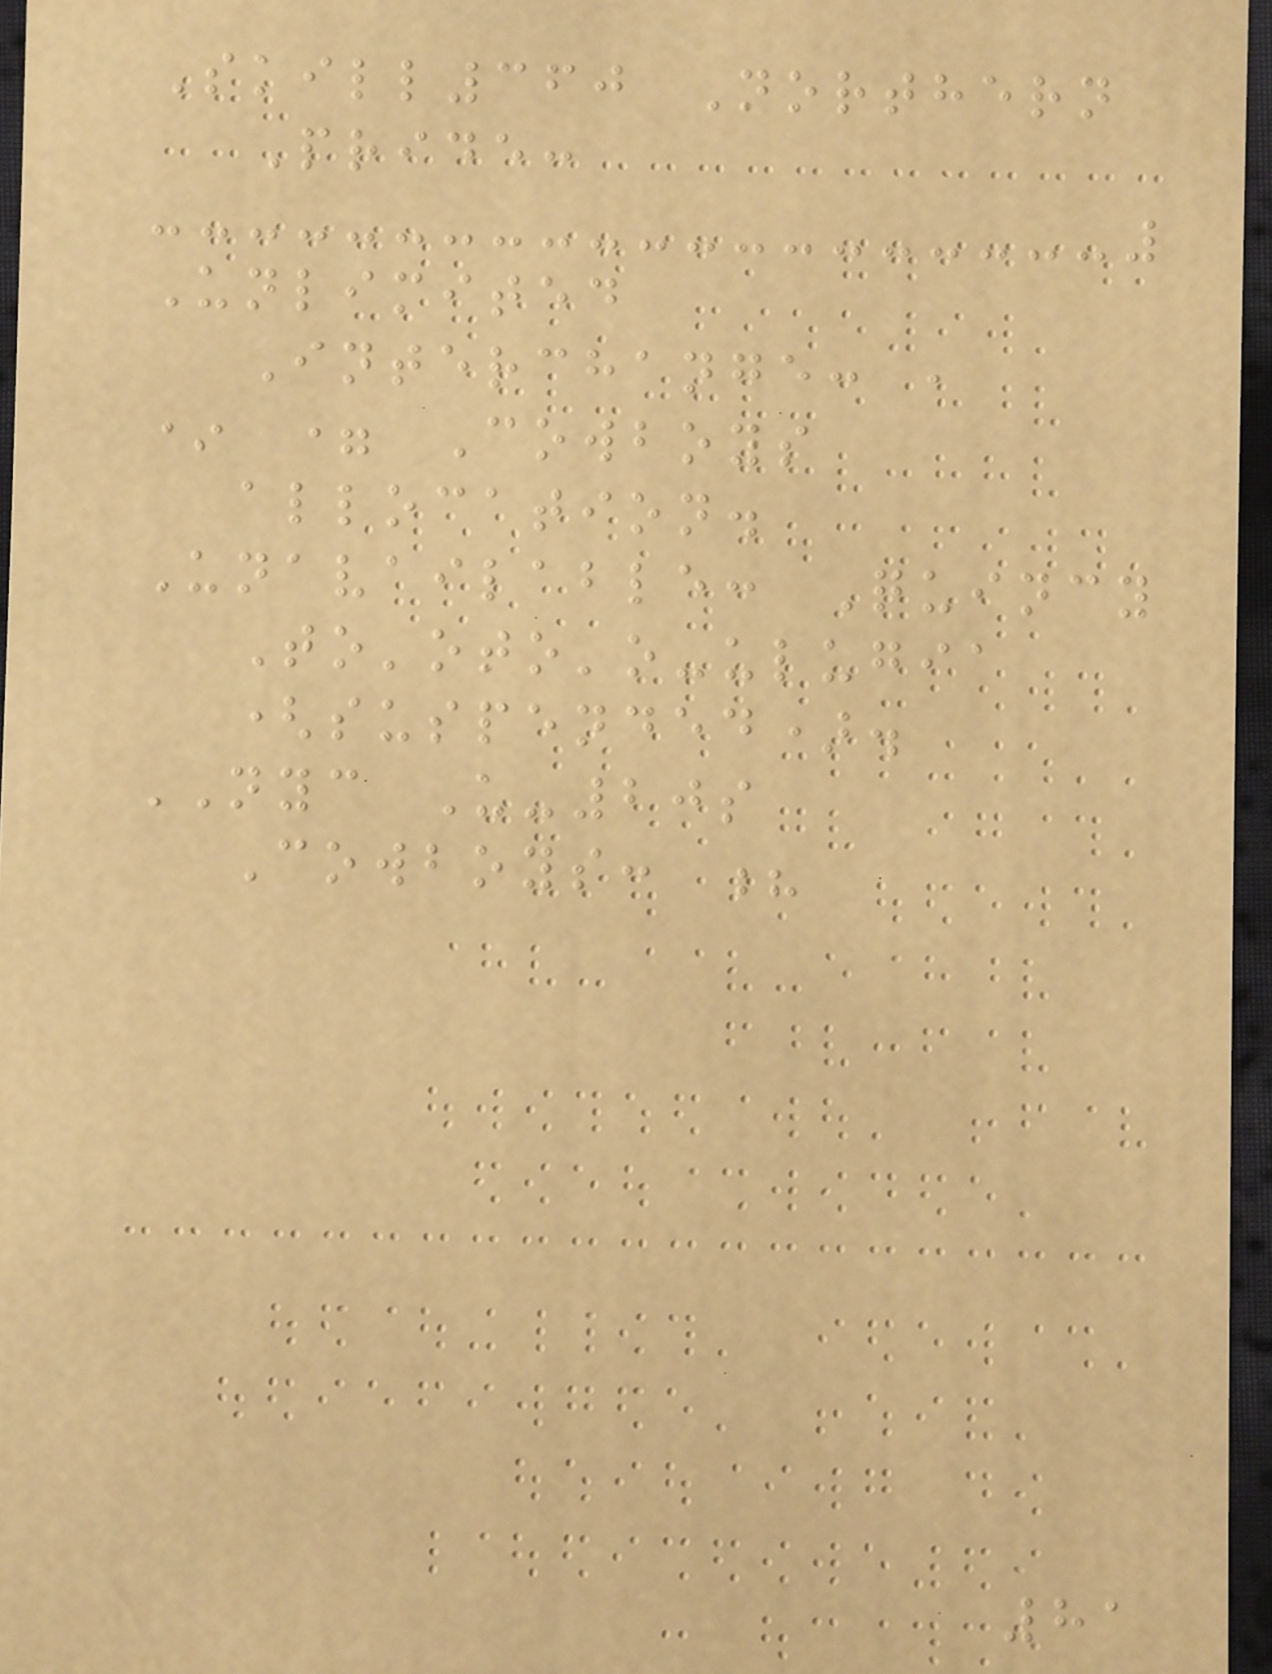Skill360 Northern
Pride:
Unlimited
Interchange: ,
* = Cowboys
allocation.
Unavailable: Quincy
To'oto'o-ulugia
(suspended).
NYC U-20s
Cowboys: ?
81
